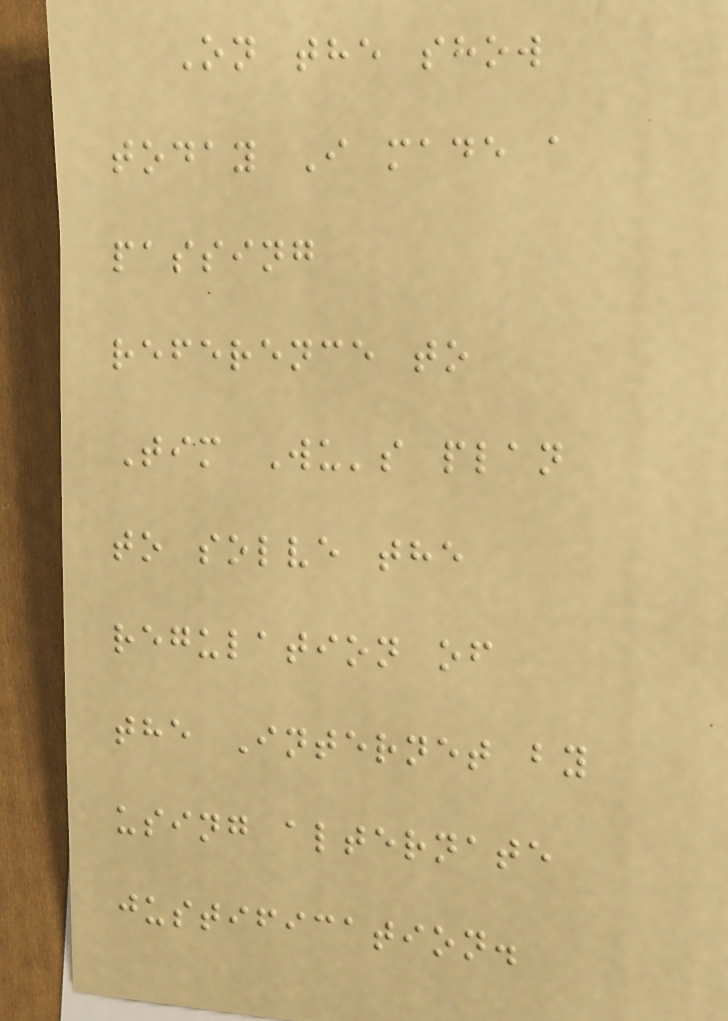On the show
today I made a
passing
reference to
Tim Wu's plan
to solve the
regulation of
the Internet by
using alternate
justification.
